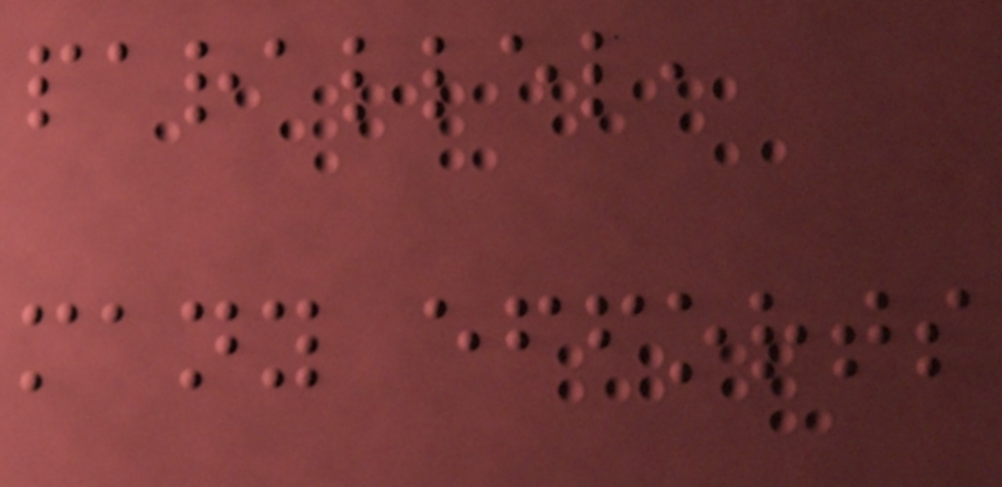parallel,
many efforts
